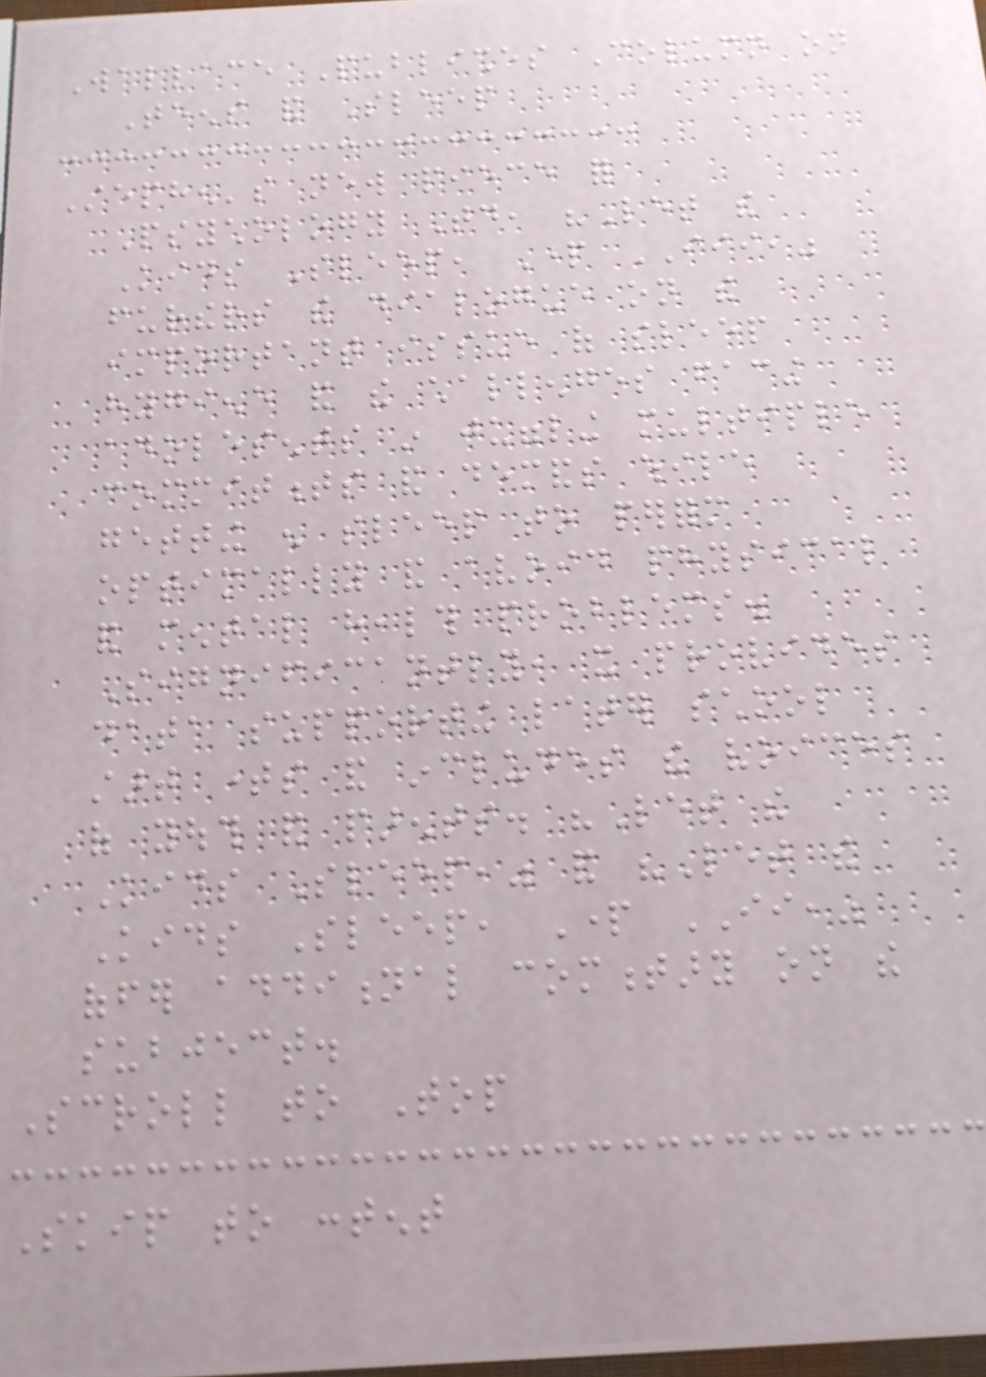Wallace Publishes Column on
Teens and Sleep
Stephen's new piece for
Psychology Today, "Let the
Kids Sleep, Part III,"
furthers the dialogue on the
important issue of sleep
hygiene and the challenges facing
adolesents in juggling multiple
commitments and demands while
getting enough sleep to perform
optimally and avoid physical
and mental health problems.
Significantly, it provides
data supporting later school
start times and includes the voices
of youth and parents. "Let the
Kids Sleep," and "Let the
Kids Sleep, Part II,"
offer additional commentary on the
subject.
Scroll to Top
Skip to content
